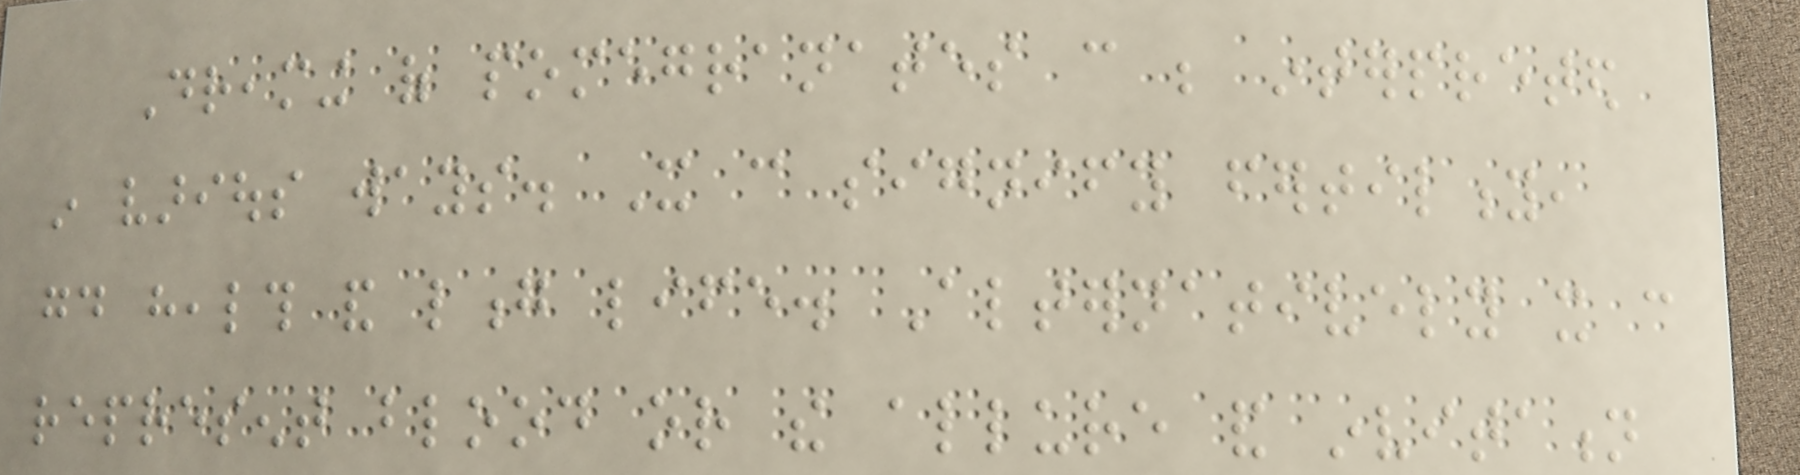Dreaming of pomegranates can be interpreted
in various ways. It can signify fertility,
good health and long life. Alternatively it can
represent blood or the allure and invitation
